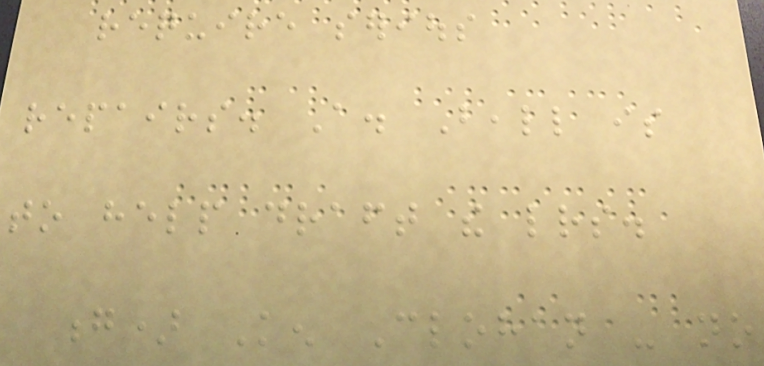require serious
repairs. A. Beall is
to help draft the letters.
g) Ken Clohan - no
